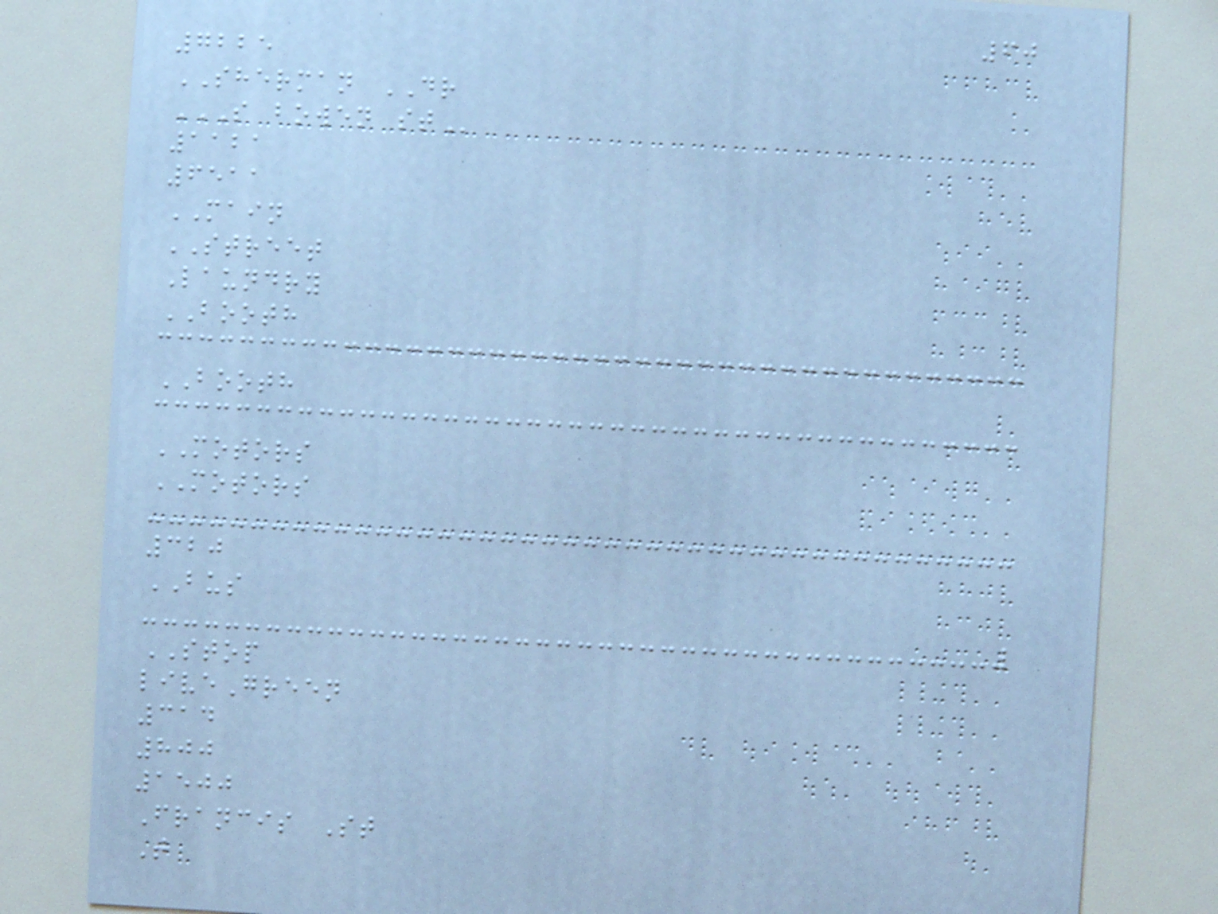60
7225
SHERMAN DR
S BOWEN ST
1121
6511
MAIN
STREET
Laundry
BOOTH
BOOTH
MOTORS
MOTORS
320
BUS
STOP
liveGreen
314
800
1500
Francis St
T
